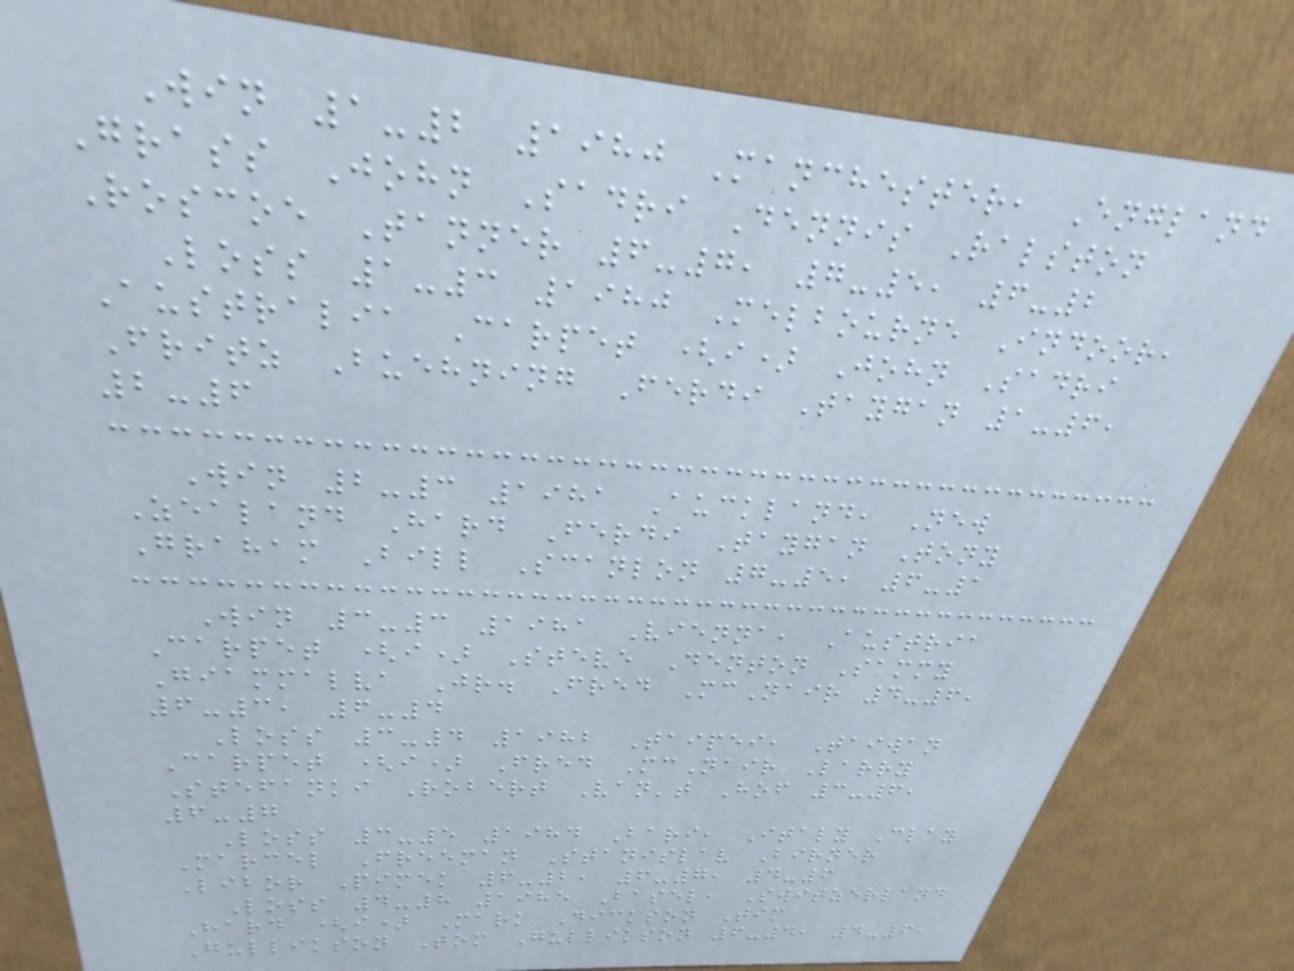Win 1-2 1980 Manchester, England
Grass John Sadri Dennis Ralston
Roscoe Tanner 6-7, 7-5, 6-2
Loss 1-3 1980 Melbourne Indoor,
Australia Carpet (i) John Sadri
Fritz Buehning Ferdi Taygan 1-6,
2-6
Win 2-3 1981 Auckland, New
Zealand Hard Ferdi Taygan Tony
Graham Bill Scanlon 7-5, 6-1
Win 3-3 1981 Vienna, Austria
Carpet (i) Steve Denton Sammy
Giammalva Jr. Fred McNair 4-6,
6-3, 6-4
Loss 3-4 1982 Taipei, Taiwan
Carpet (i) Fred McNair Larry
Stefanki Robert Van't Hof 3-6,
6-7
Loss 3-5 1984 Bari, Italy Clay
Marcel Freeman Stanislav Birner
Libor Pimek 6-2, 6-7, 4-6
Loss 4-8 1985 Basel, Switzerland
Hard (i) Mark Dickson Tim
Gullikson Tom Gullikson 6-4, 4-6,
